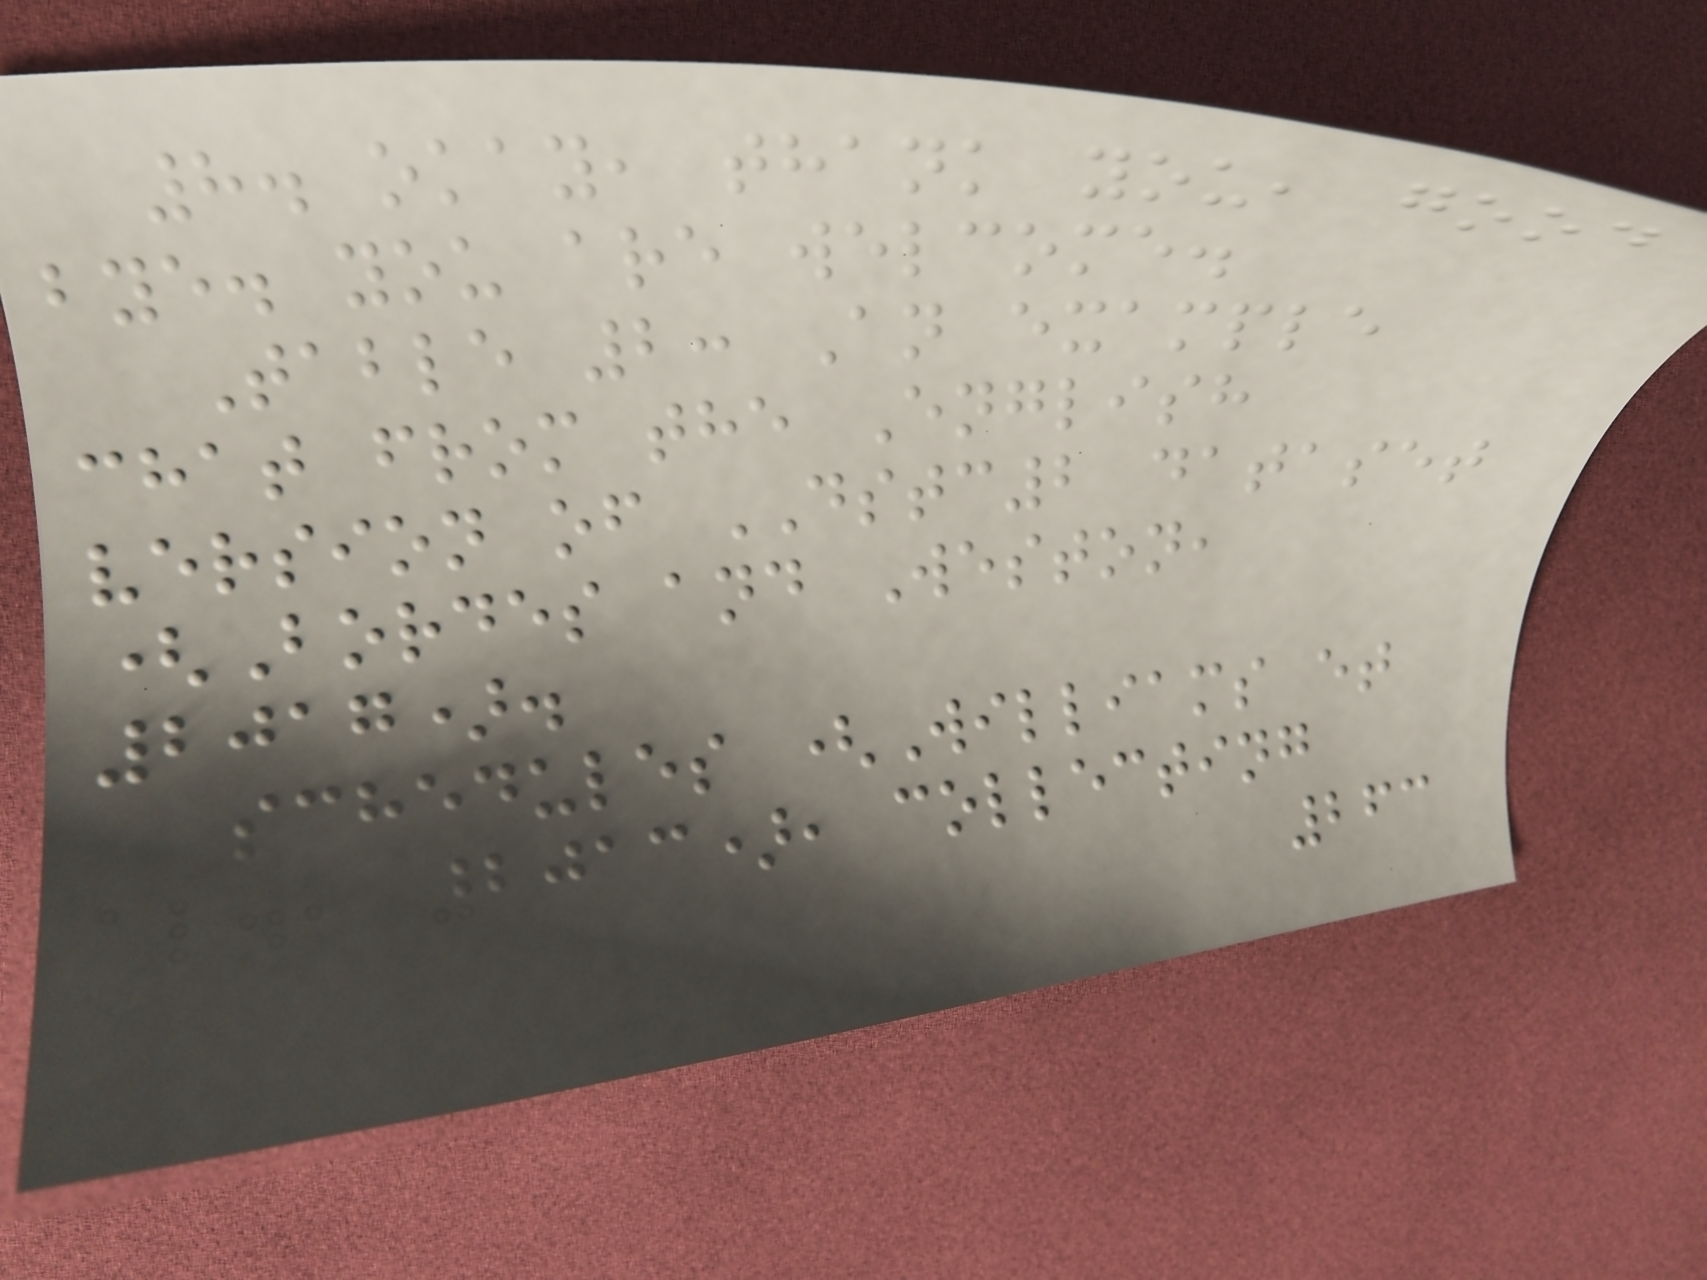8. okay, thank you, good
bye. you are welcome.
Table 2: An example
chat from the English
version of DSTC2 dataset
(Bordes and Weston,
2017).
schedules (Williams et
al., 2013), collecting
263
